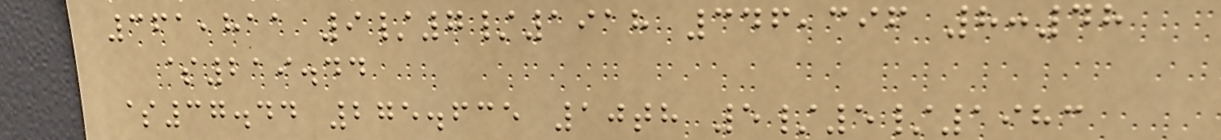361,811 9/7/1918 346,396 8:48
$219.44
$37.44 275.635 10th 5/5/1983
